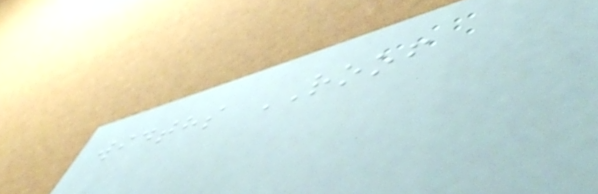widths ROOF
